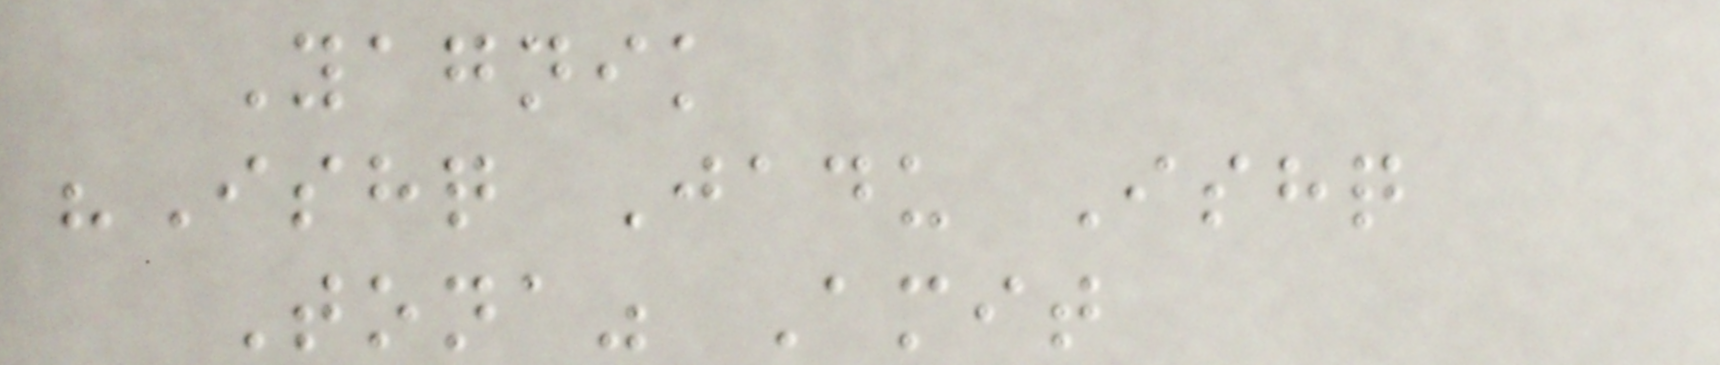Yagnik
"Ishq Jadu Ishq
Tona" Amit
